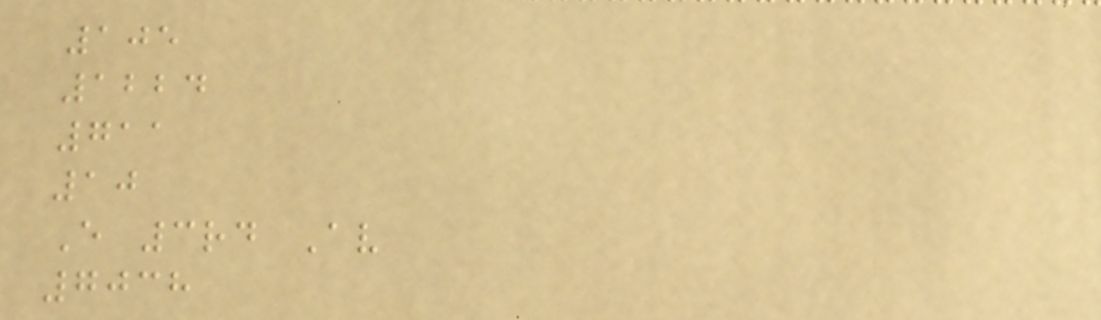105
1224
711
10
E 3rd Av
7038
